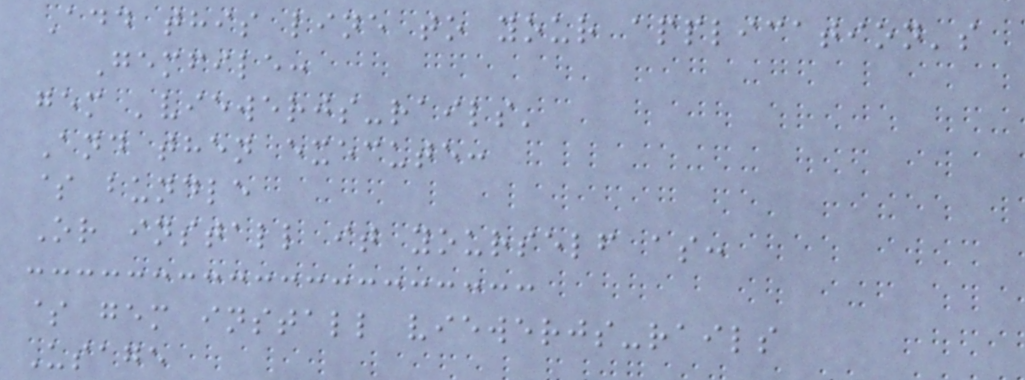Add this line to your application's
Gemfile:
gem 'viewerjs-rails'
And then execute:
$ bundle
Or install it yourself as:
$ gem install viewerjs-rails
Usage
